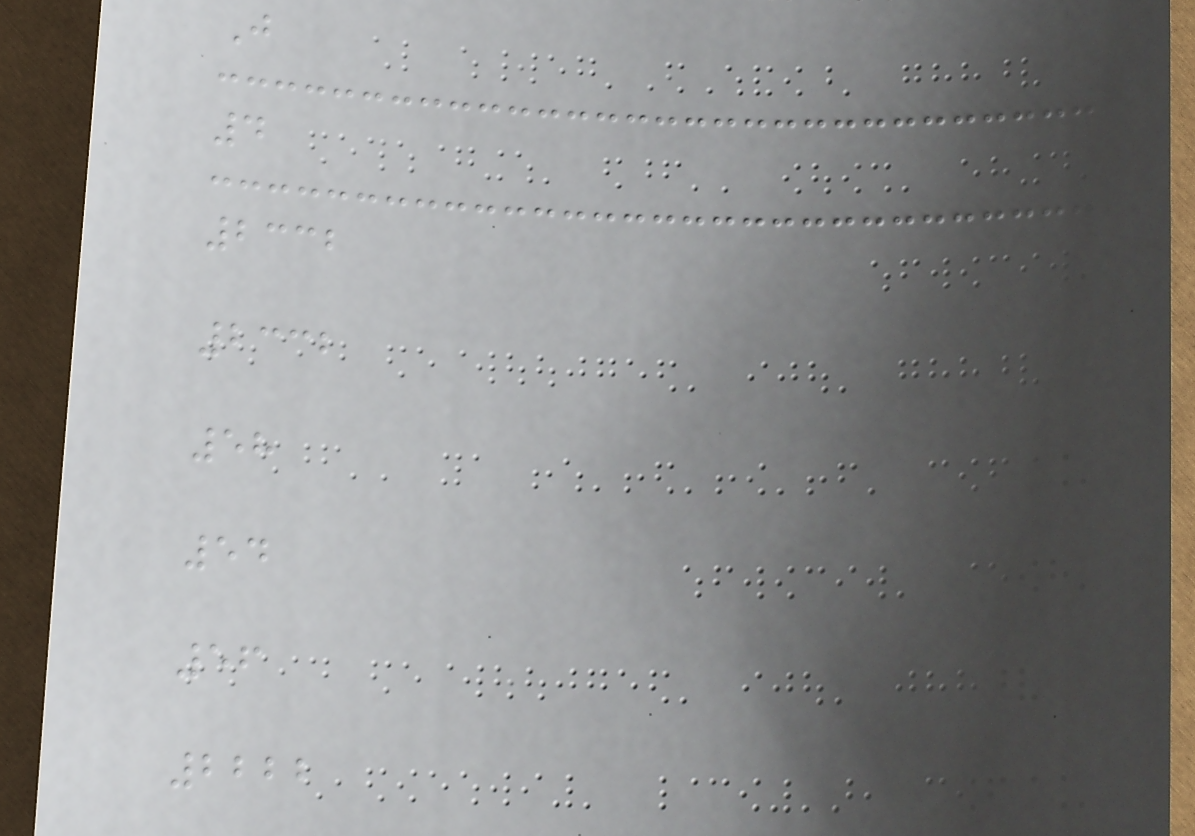J
4
2332
2332
58
54
56
2222
